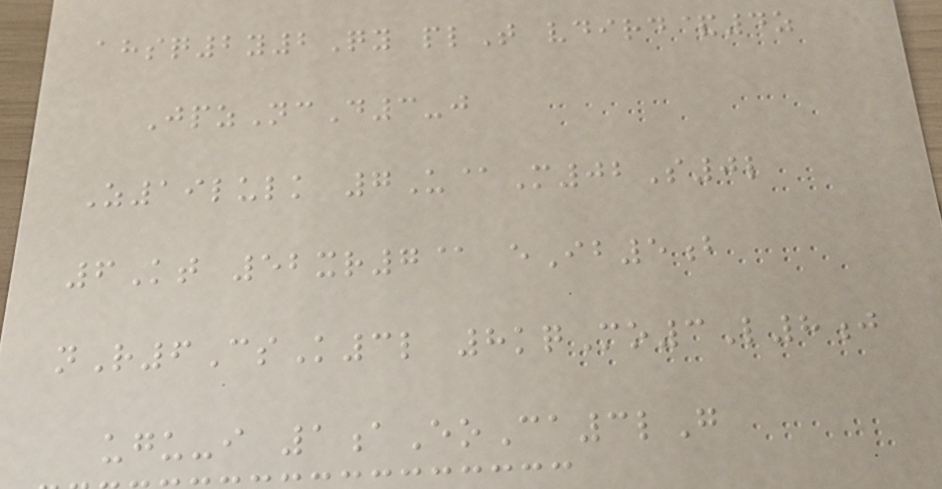ahsq2y2Qy plT vdird&4z
JpzNcD3-j
Z19lulk 7U@M02S0l
6Kt 52xr7@ eIb5b
nR6CsK3l 8kqMo3L8j
ugu-i 1aEoCa3lG
